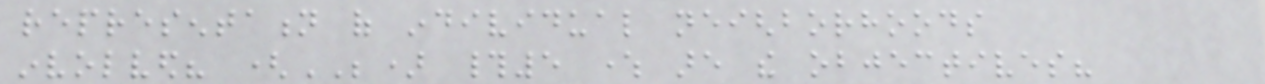representation of individual neighborhoods
involved? (BE) #5 where are the objectives?
